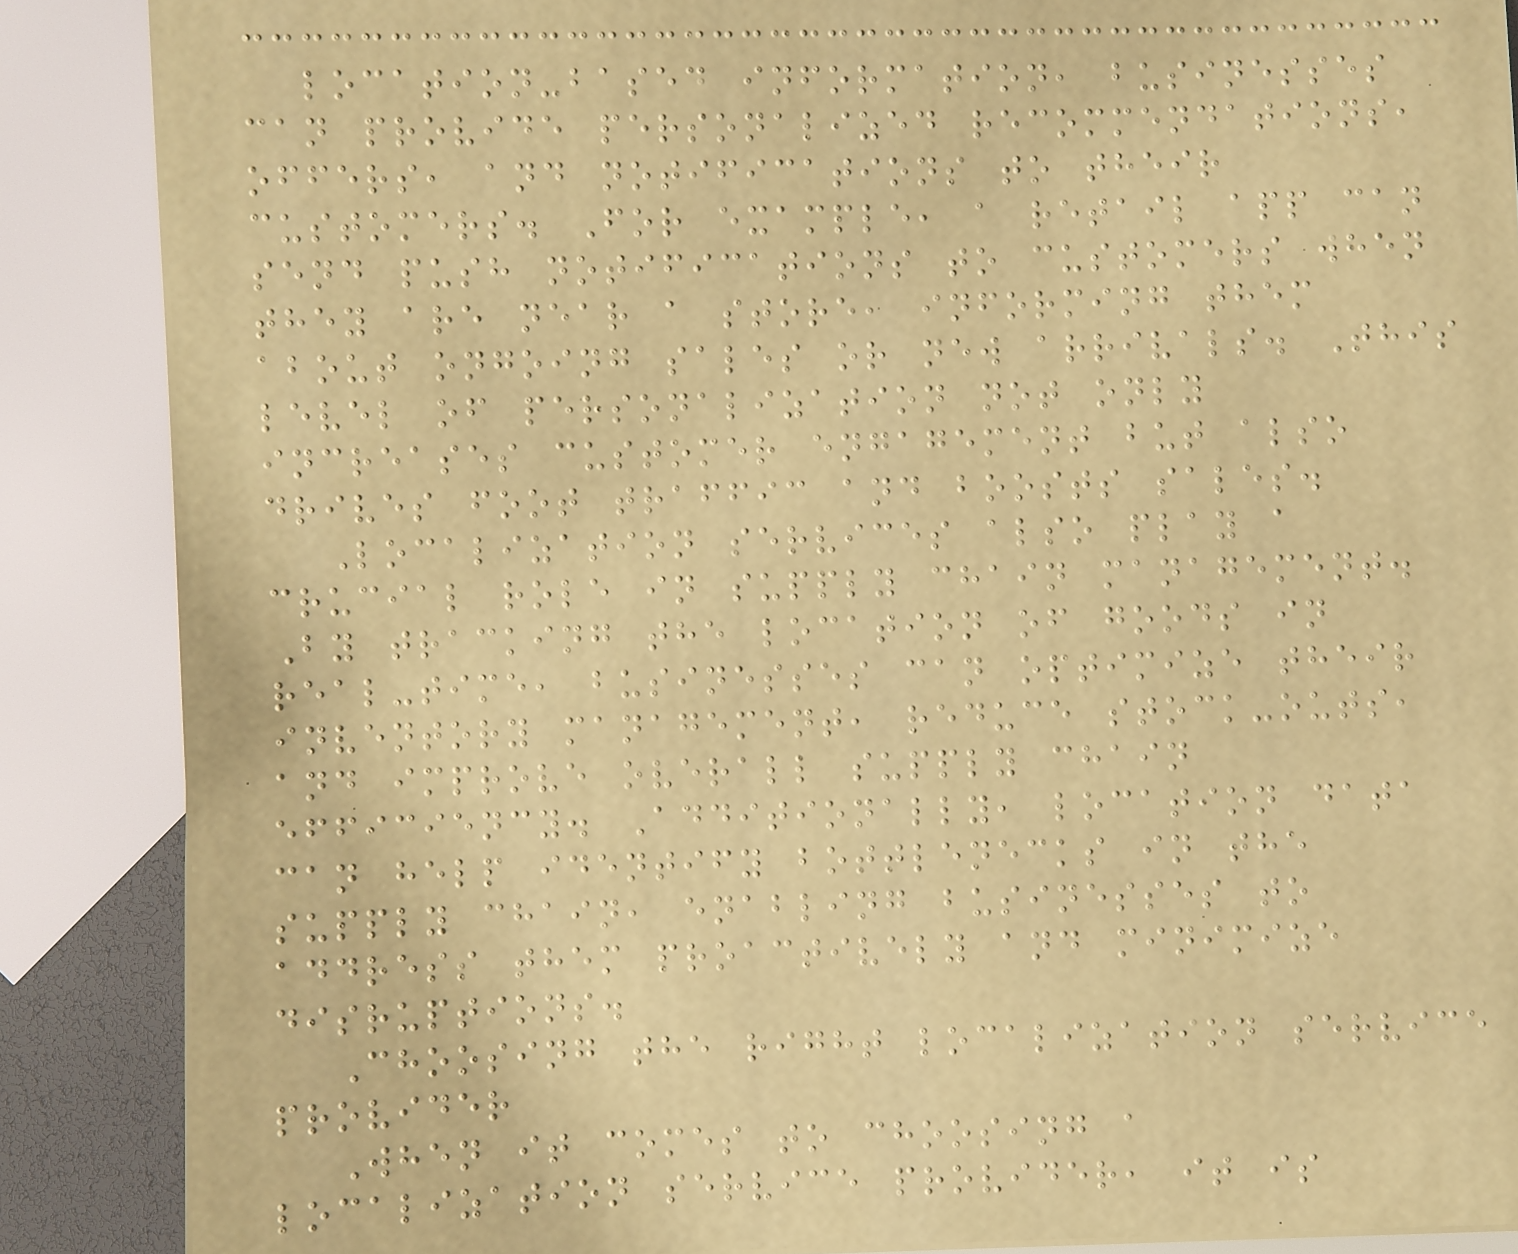location-based information, businesses
can provide personalized recommendations,
offers, and notifications to their
customers. For example, a retail app can
send push notifications to customers when
they are near a store, informing them
about ongoing sales or new arrivals. This
level of personalization not only
increases customer engagement but also
drives foot traffic and boosts sales.
Localization services also play a
crucial role in supply chain management.
By tracking the location of goods in
real-time, businesses can optimize their
inventory management, reduce stock-outs,
and improve overall supply chain
efficiency. Additionally, location data
can help identify bottlenecks in the
supply chain, enabling businesses to
address them proactively and minimize
disruptions.
Choosing the right localization service
provider
When it comes to choosing a
localization service provider, it is
